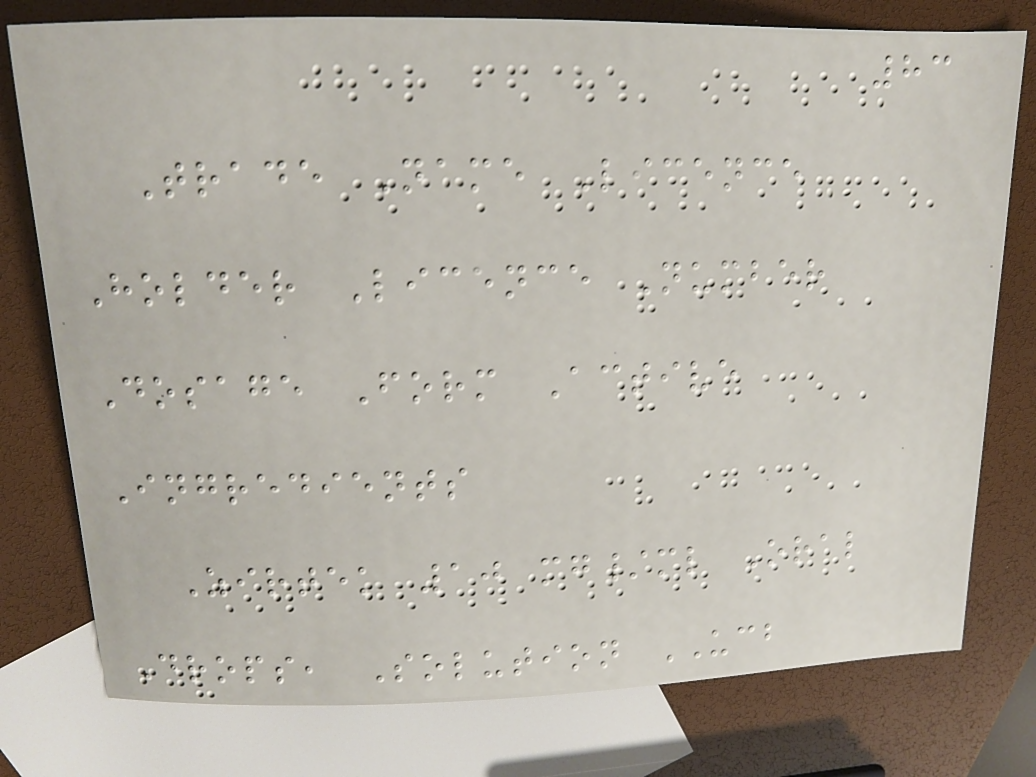83
Trade Name Licence
Holder Licence Number
Dosage Form Active
Ingredients
Zirtek 10 mg/ml Oral
Drops, Solution UCB
